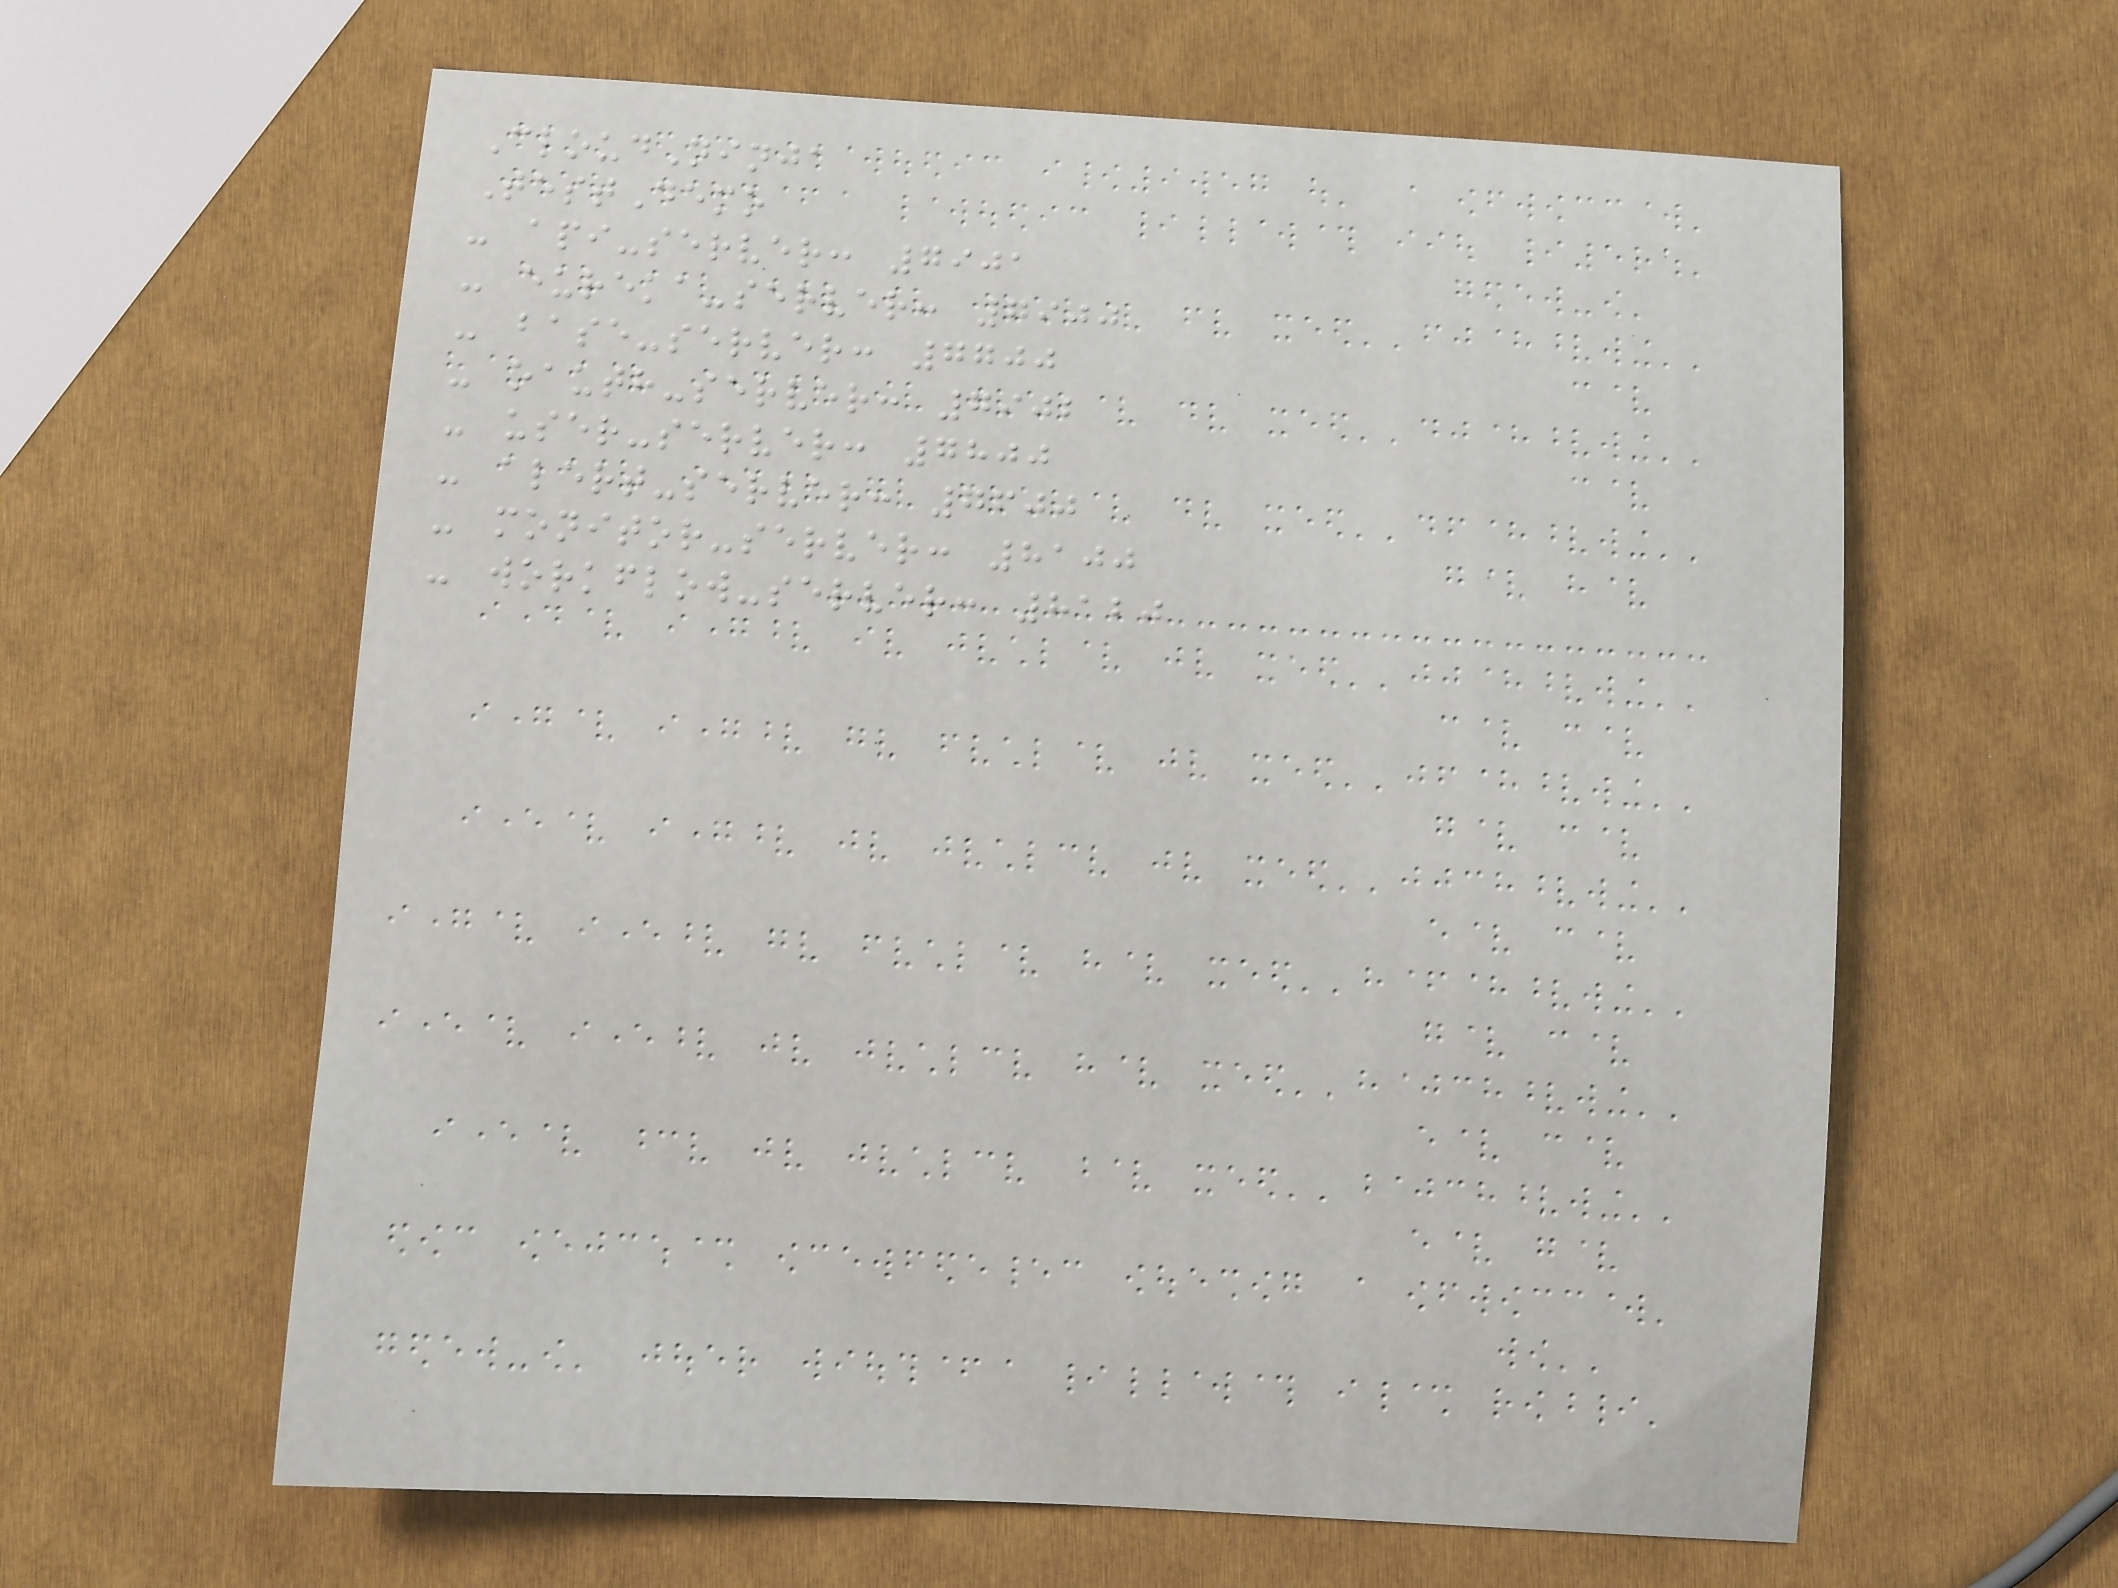CloudNinja
TestDemo
- api-server: 7901
- eureka-server: 7900
- base-server: 7700
- oauth-server: 7902
- user-server: 7800
- alert-server: 7600
- monitor-server: 8100
- workflow-server: 8120
